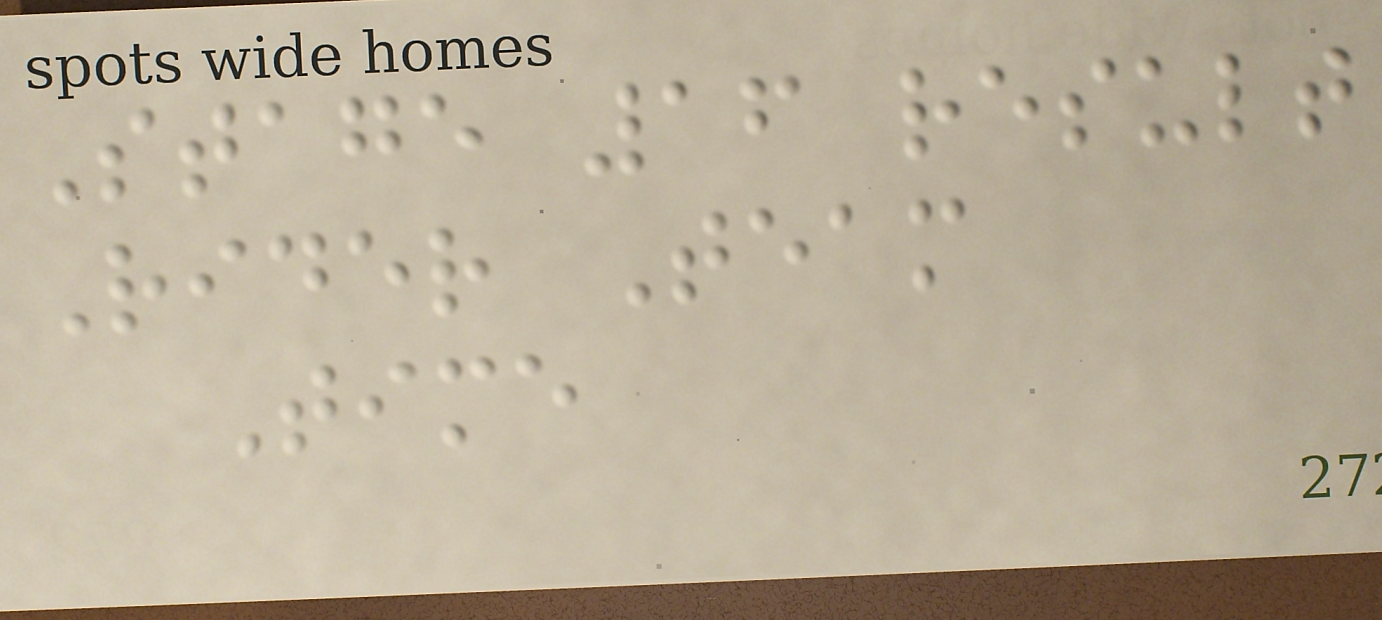Stage 16 result
Rider Team
Time
